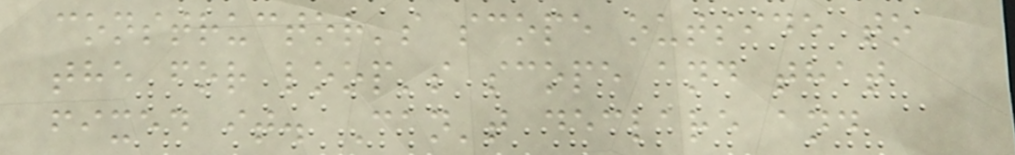constructor's scope outside to
the for loop's scope and that
fixed it. Can't declare and
